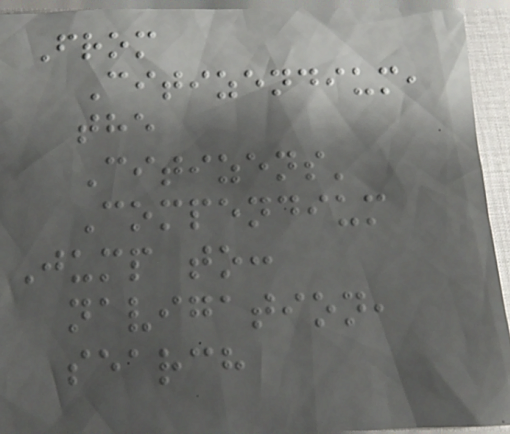From
Citizendium,
the
Citizens'
Compendium
Jump to:
navigation,
search
